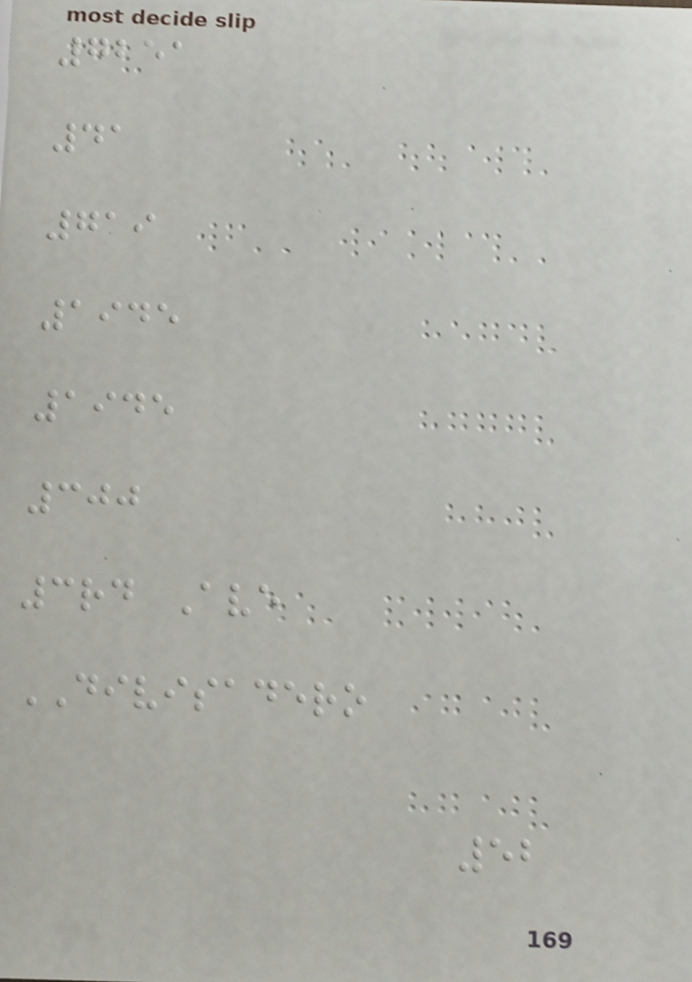7251
41
719
1945
1945
300
3rd Ave
DIVISADERO
52
